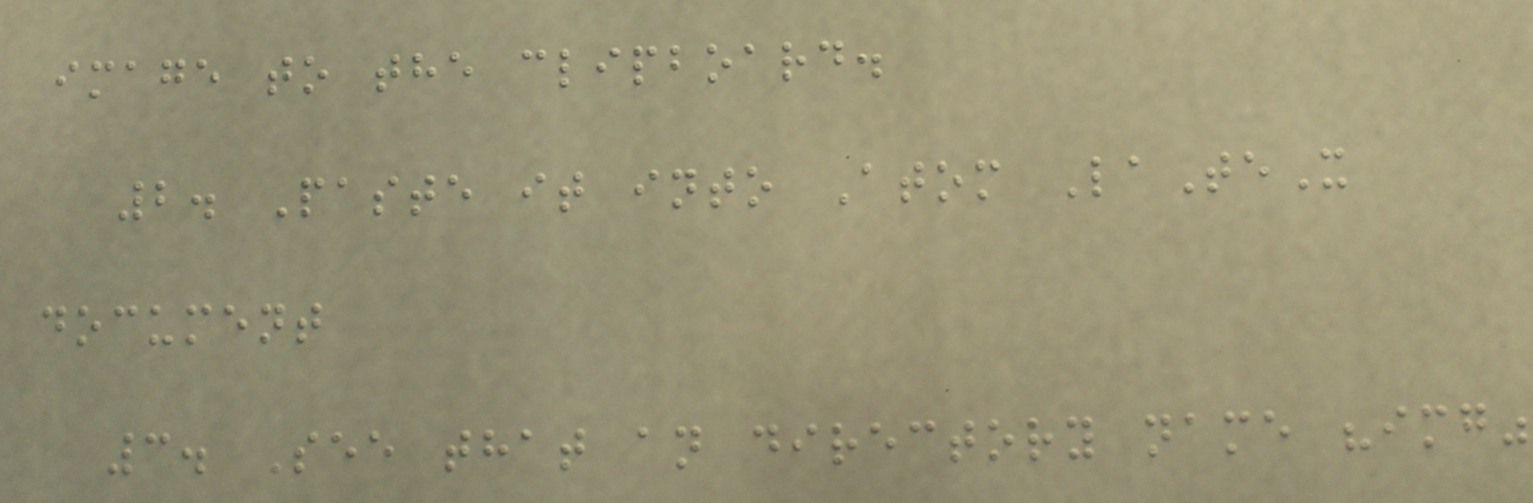image to the clipboard.
2. Paste it into Atom LaTeX
document
3. See that an directory name "img"
